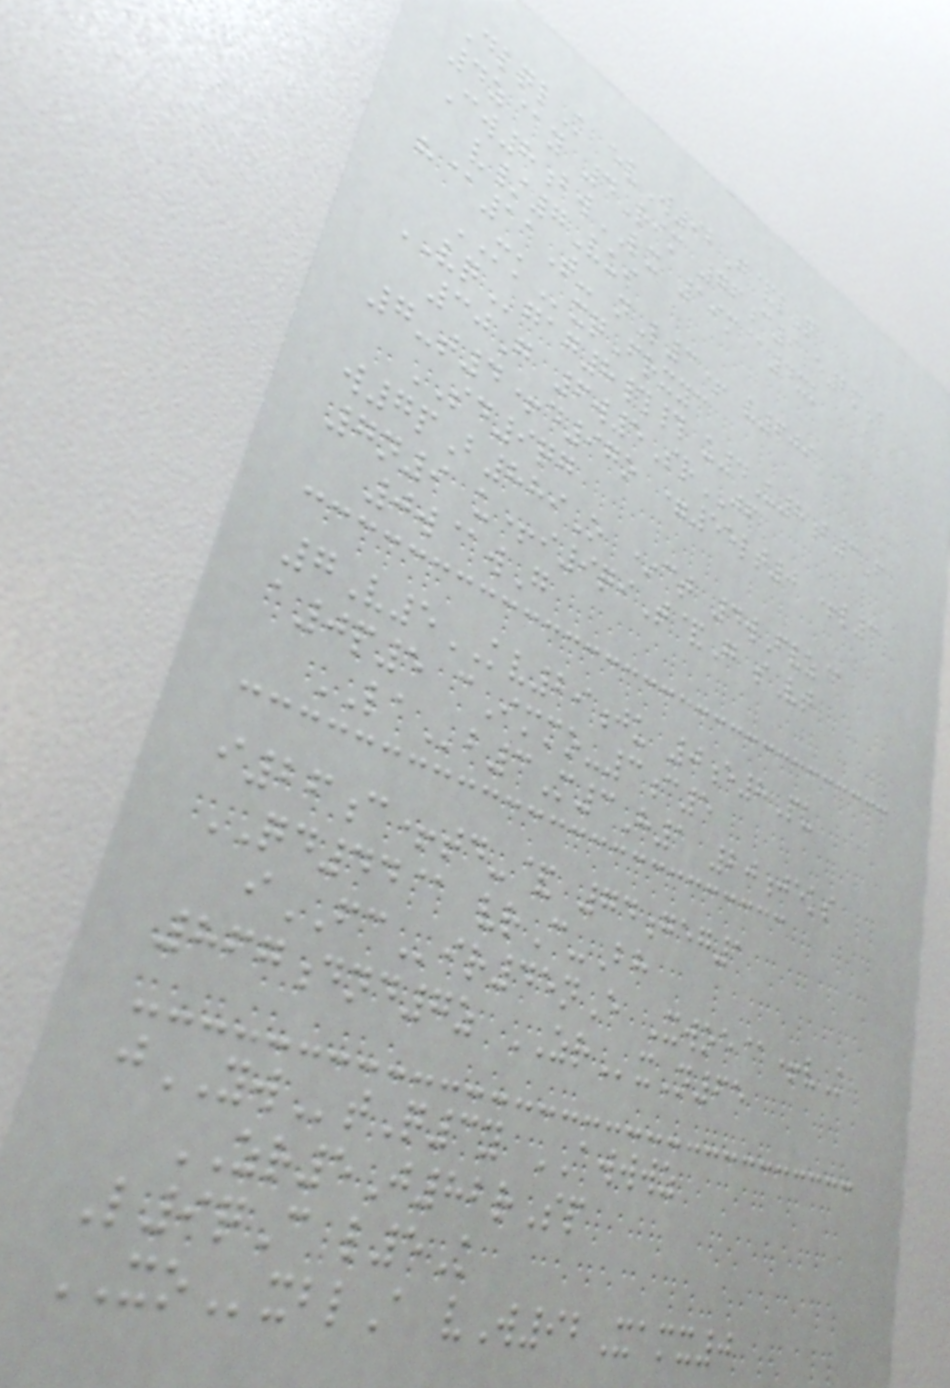DlqlK evW92G&lQ
4z@y 4Rim 76c9 e2mA
Cw8bwLX 19m@4xk
v/7Vui
h@11T- nL3+ v609
MKxqFrxyc
VQgag8## u4U8b3F
30G 6w5SrJF
7-t4+d97o =55lt0 +l3
SD9qg
w7pB889O *ct 4wFvz@
7n9 u+i9qiT&G sVt
0w@wG
7V5KV29ju 0e8Pu
a0p5 cImmo-3c5
LAb3M3H1 20jeks
i26c+td-& 74geg1
QD44@ vrC-Bh
iFCir45nE Xwoe@+vK
867dnd7z ZRxN65
jYWtQ3y AWWWZ
ZR5J82rSp
L9qC l5K
XOxblA vW92Xamx0
